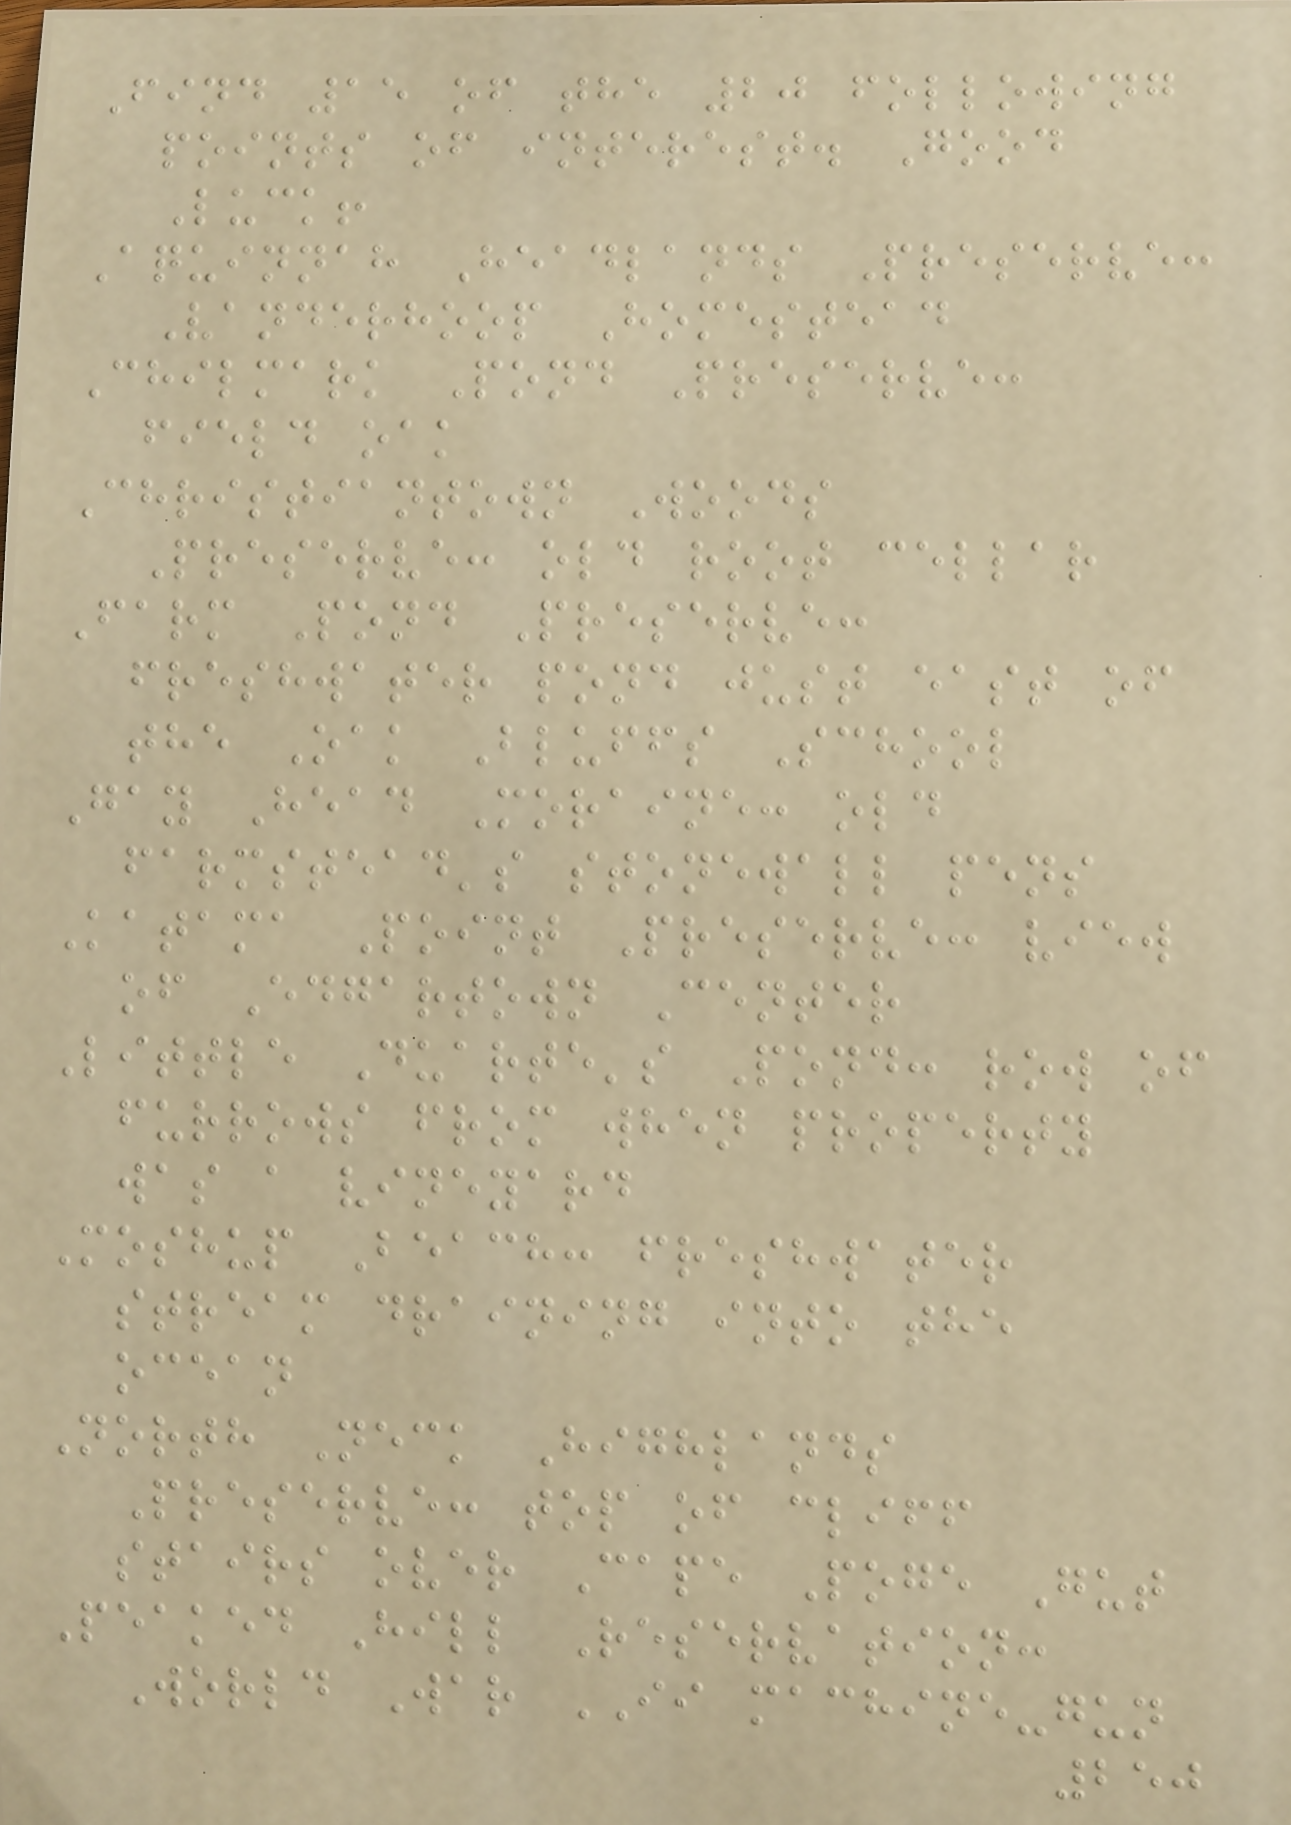Find 15 of the 20 following
points of interest. Good
Luck!
Aquinnah Headlands Preserve:
Vanderhoop Homestead
Chilmark Pond Preserve:
field oak
Christiantown Woods
Preserve: old root cellar
Farm Pond Preserve:
freshwater pond just east of
the Oak Bluffs School
Gay Head Moraine: old
farmstead's stonewall pens
Katama Point Preserve: view
of Edgartown Center
Little Duarte's Pond: row of
furrows from when property
was a vineyard
Moshup Beach: freshwater
stream draining into the
ocean
North Neck Highlands
Preserve: top of cliff
stairs over Cape Poge Gut
Peaked Hill Reservation:
World War II machine-gun
250
